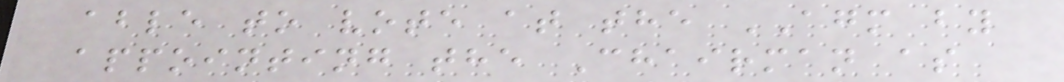able to vote at the AGM by
appointing the Chairman as
